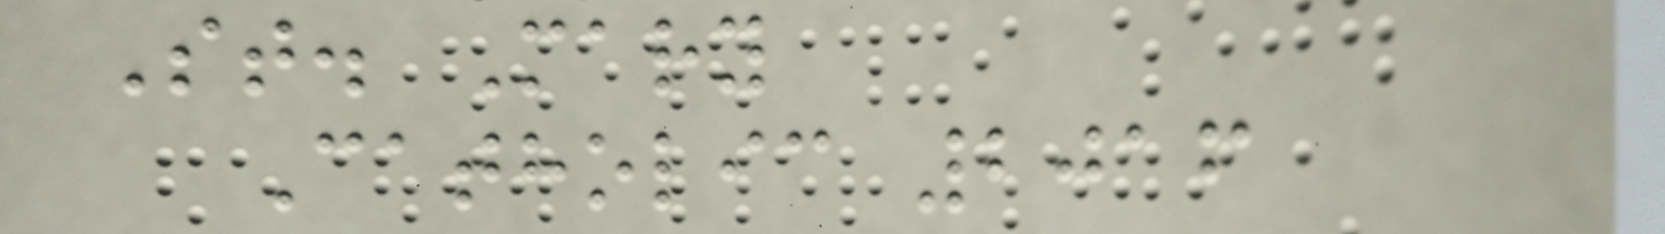St. Mary
Catholic 2016
